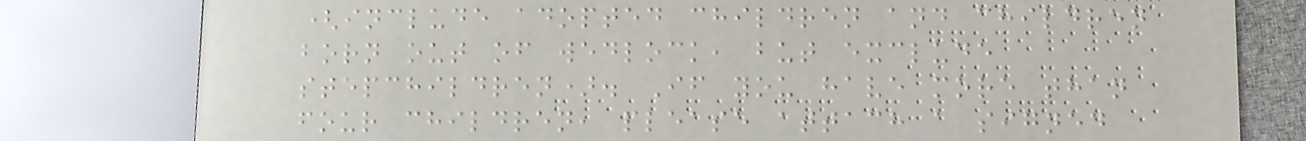(include adopted children and children
born out of wedlock, but exclude
stepchildren). If you have more than
four children, please attach a signed
